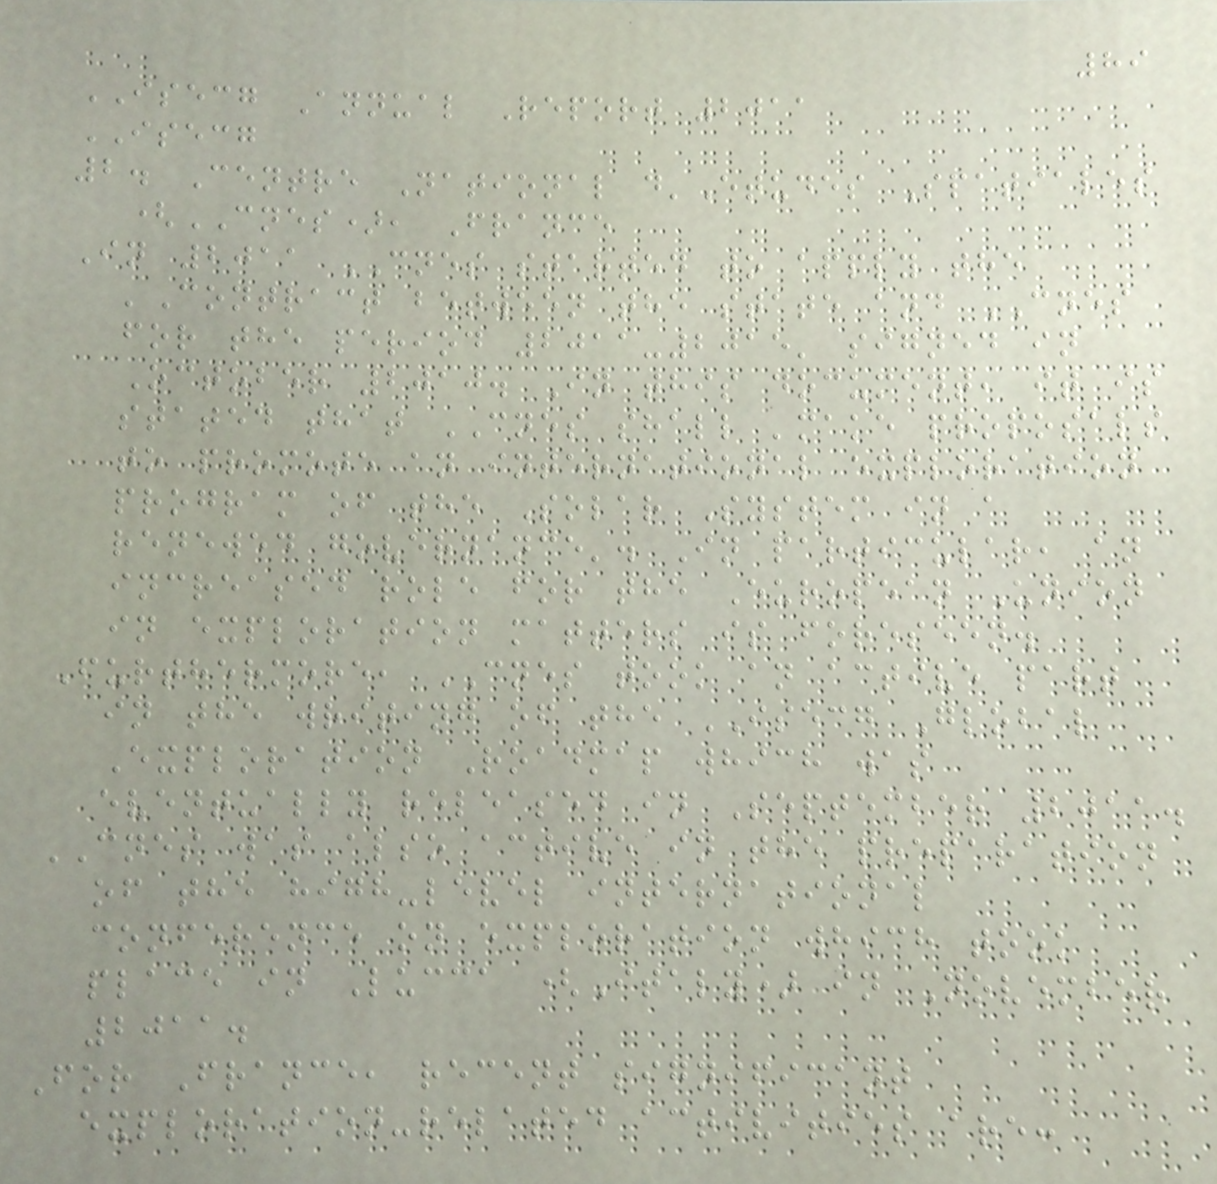89
ISECG Annual Report 2011
ISECG
2. Centre National d'Etudes Spatiales
(CNES), France
In 2011 CNES started to apply the
'Contract between the state and CNES
for the period 2011-2015' signed in
October 2010. In this document, it is
stated that CNES shall 'make proposals
to promote an international exploration
program of the Solar System in a
renewed governance'. In particular, an
increased role for the European Union
in exploration matters is foreseen.
Furthermore, CNES took an active part
in the writing of the ISECG Global
Exploration Roadmap which was
eventually released in September 2011.
CNES was also active in the preparation
of the high-level international
conference on exploration which took
place in Lucca (Italy) in November
2011.
For France, recent significant
exploration-related activities are:
